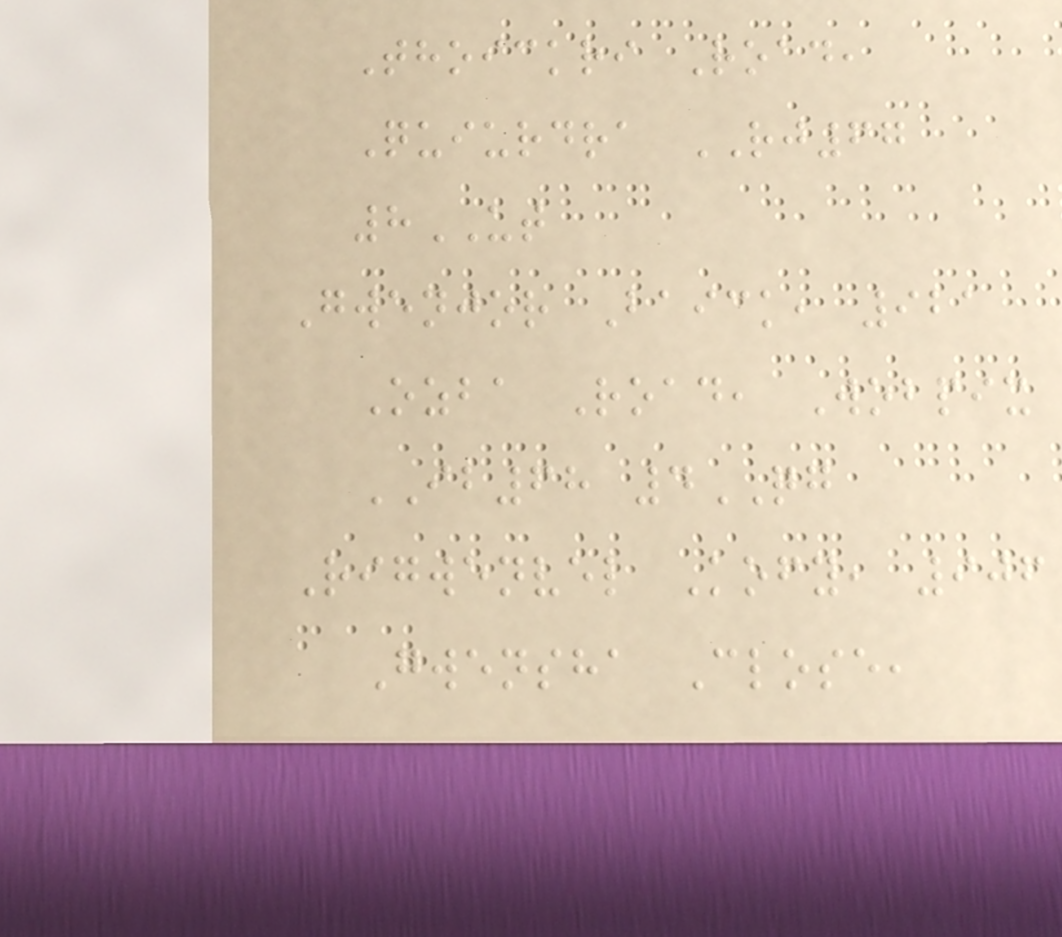Thoickri Road,
Quiurdra RJ67
8UT
Gwenjor Baick, 921
Ozba Road, Wobpix
IB68 4QG
Rigwenvel Kofy, 906
Gwensha Close,
